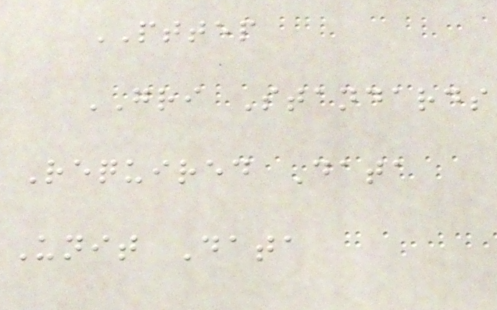PTTEP
GRI Standards
Required Data
Unit Data
